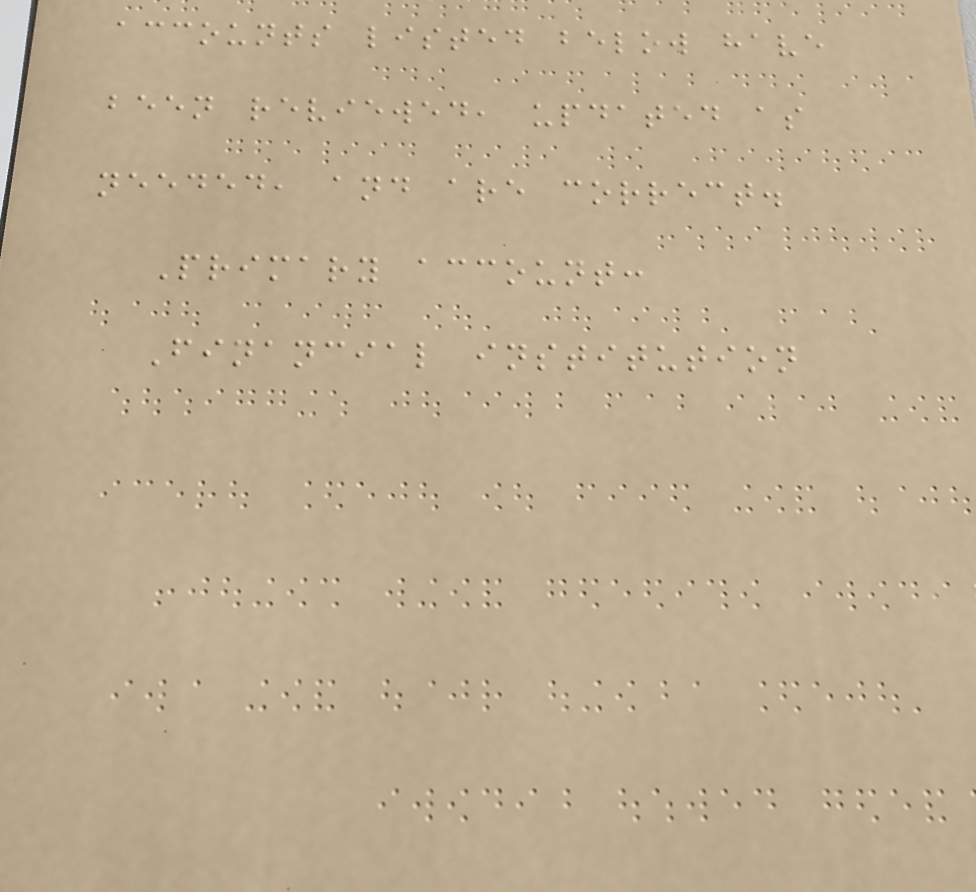accounts listed below have
been reviewed, updated as
needed, and are correct.
Primary account:
Financial institution
